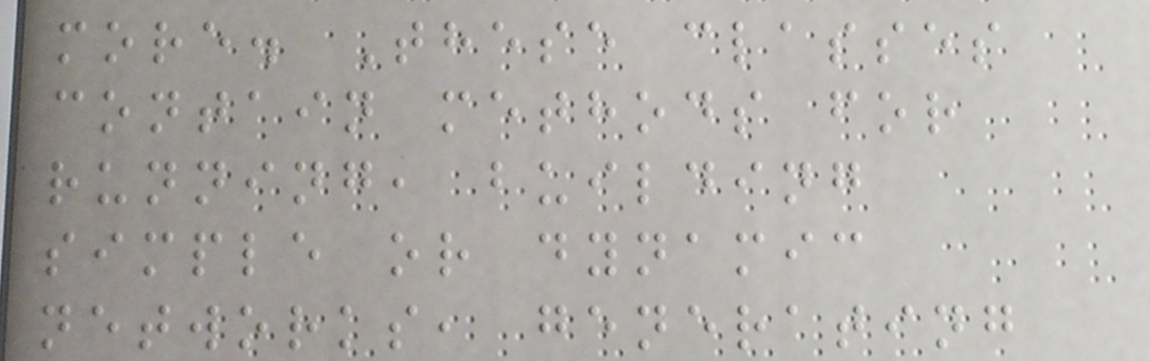more. These classes
contain methods for
running, building
simple or dynamic
networks, generating
